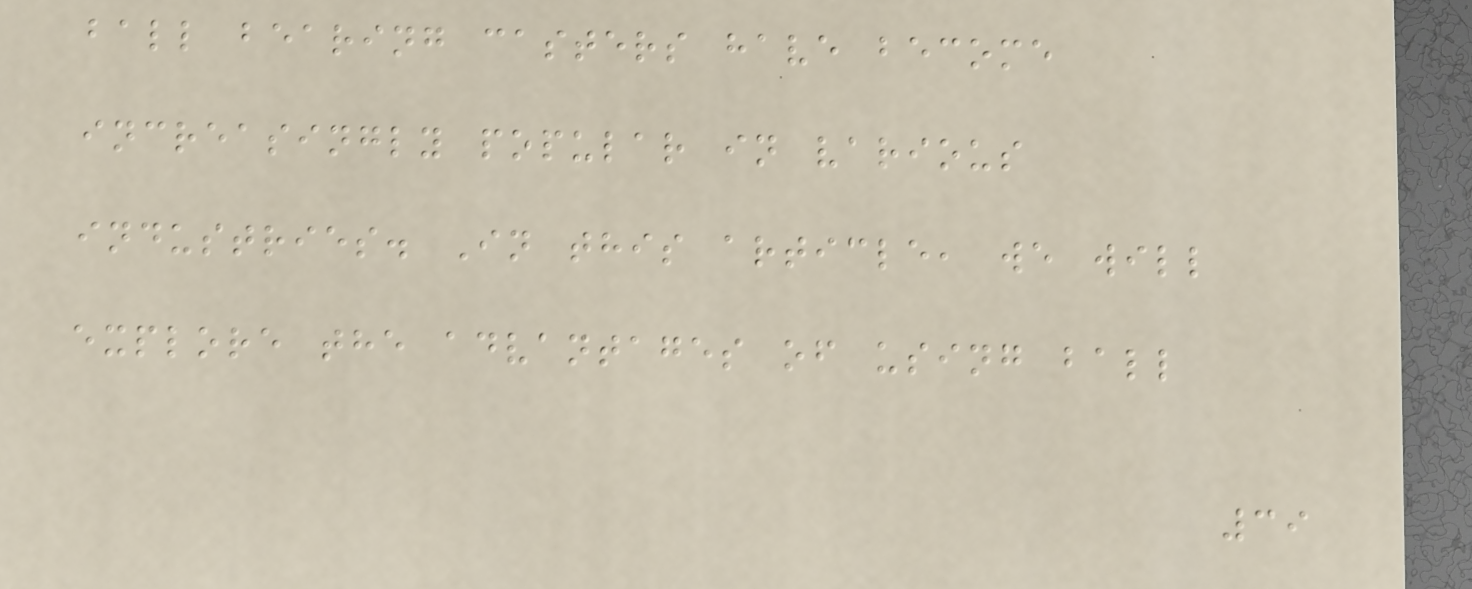ball bearing casters have become
increasingly popular in various
industries. In this article, we will
explore the advantages of using ball
39
